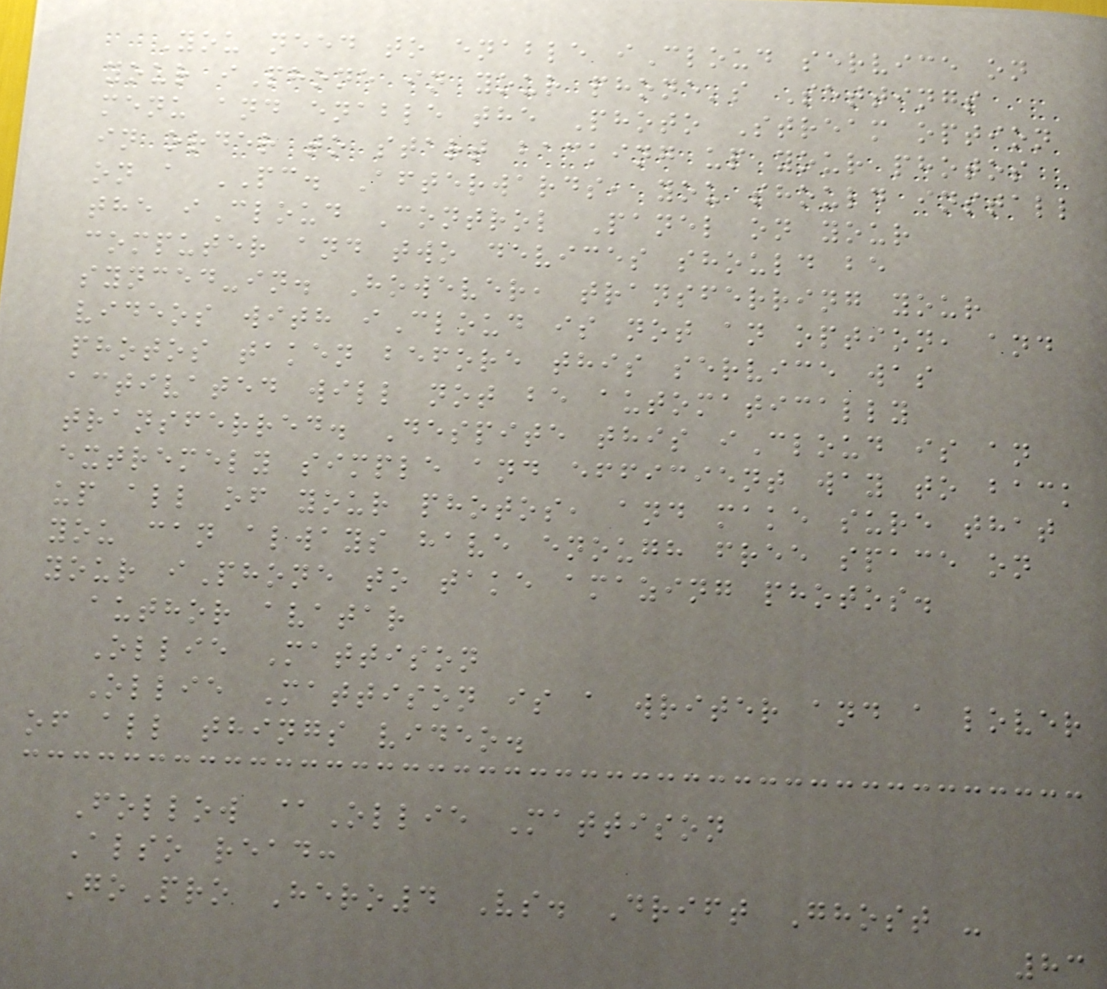You need to enable iCloud service on
your iPhone in your phone's Settings
menu and enable the Photo Stream option
in order to start backing up your photos
on a PC. Afterwards, you should install
the iCloud Control Panel on your
computer and two devices should be
synced-in. However, transferring your
videos with iCloud is not an option, and
photos taken before this service was
activated will not be automatically
transferred. Despite this iCloud is an
extremely simple and efficient way to back
up all of your photos, and make sure that
you can always have enough free space on
your iPhone to take amazing photos.
author avatar
Ollie Mattison
Ollie Mattison is a writer and a lover
of all things video.
Follow @Ollie Mattison
Also read:
GoPro Hero4 Vs. Drift Ghost -
83
